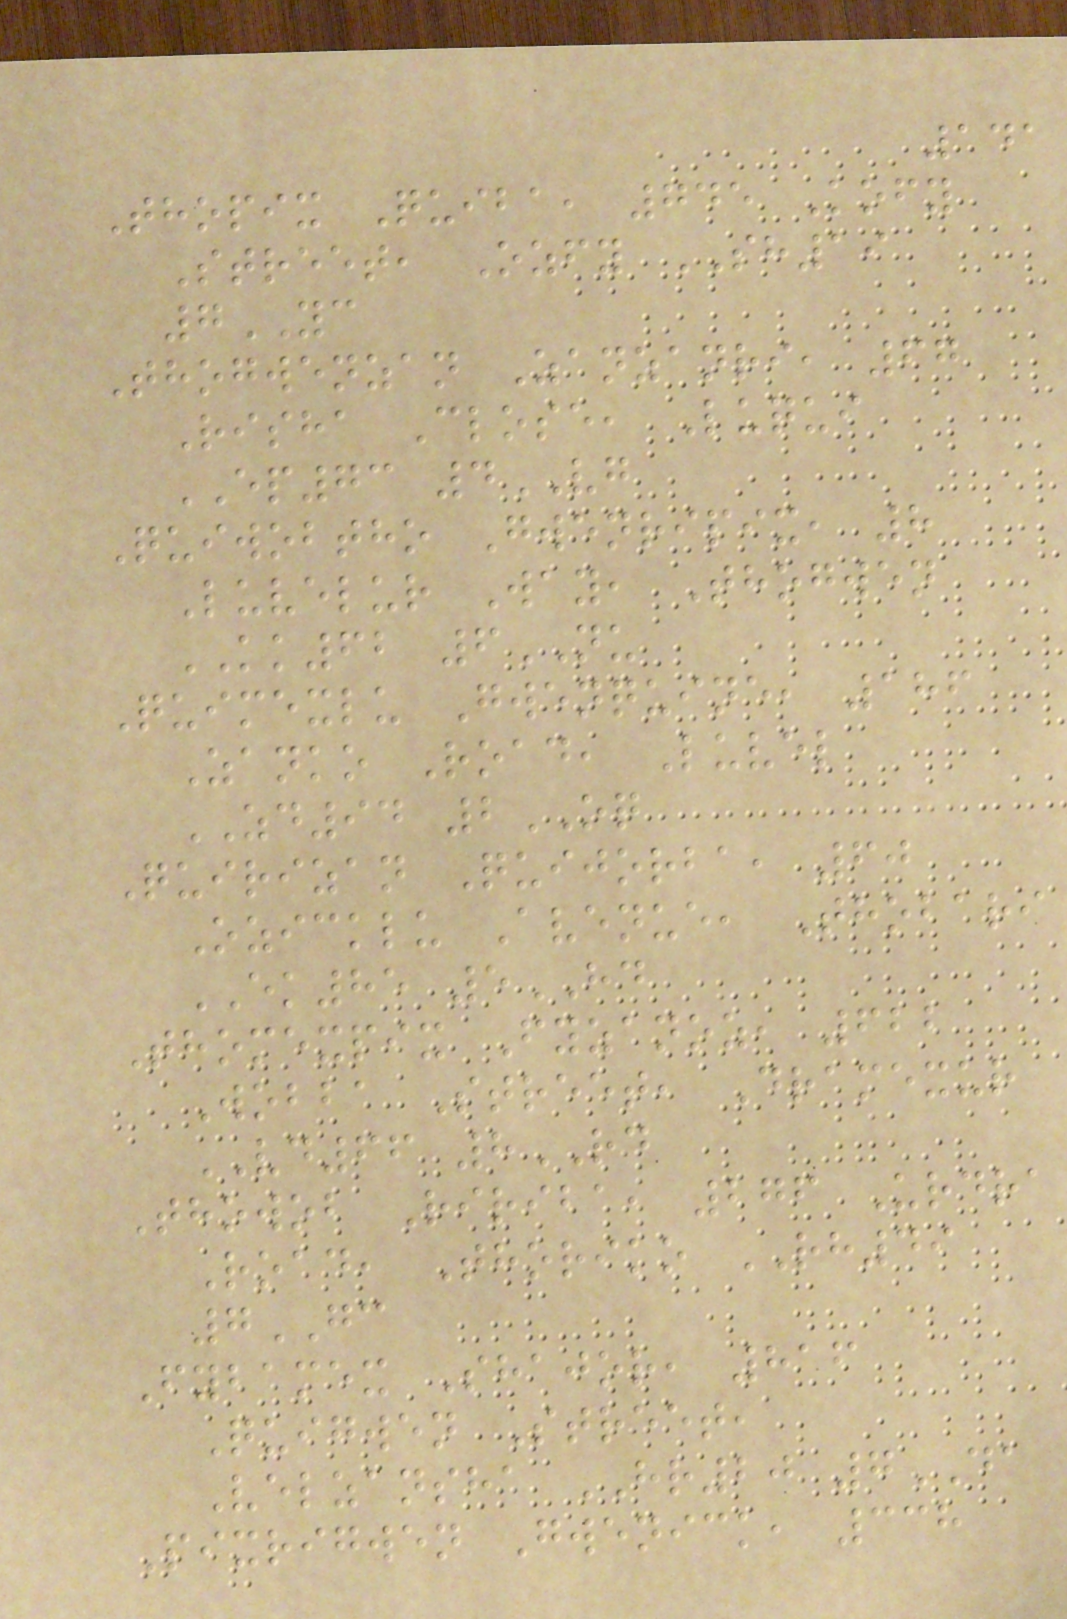141
Thopix Quiba, 745 Kofy
Street, Ozfy SH19
7YC
Thogwenzan Zanzanri, 67
Risha Close, Luqui
EP73 4VG
Quiwobtho Gwenripix, 8
Luvelur Way, Thogwen
KK62 6NU
Quimexlu Gwenquine, 186
Zanko Road, Luvel
ZD94 2OQ
Quirizan Quijorba, 60
Ozicklu Avenue, Thobari
EK85 5HD
Thomexpix Fyzanoz, 622
Wobba Street, Dramexur
VD66 8RD
Thowob Ririba, 276 Urdra
Road, Thoriko RH49
7GC
Fybamex Shajor, 816
Quigwen Street,
Velzansha HR20 7DA
Pixrigwen Gwenick, 338
